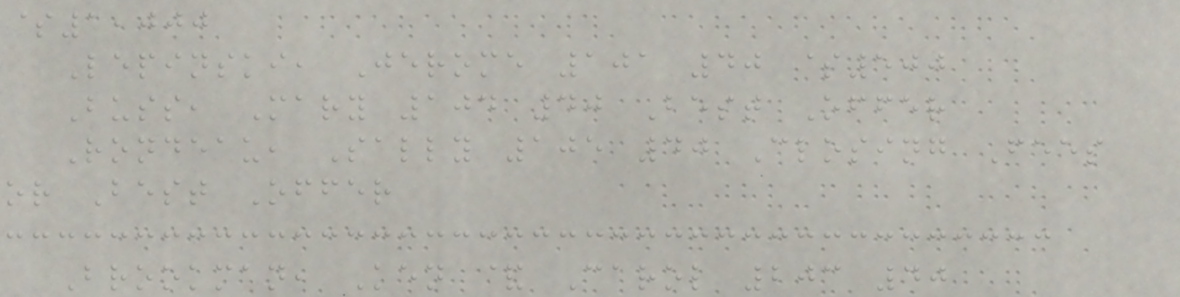$1,000
Lepinski, Jerome 101 40 $500
Buss, Mary 104 40 Best Offer
Rondeau, Sally 105 40 Closing Fees
or Best Offer
Brookman, Ken & Carol 203 40
